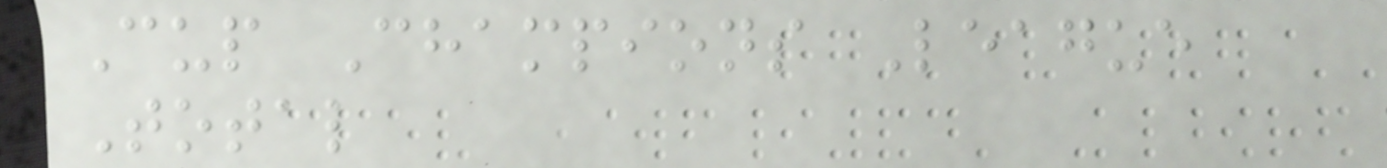Cup Champions League
Total
